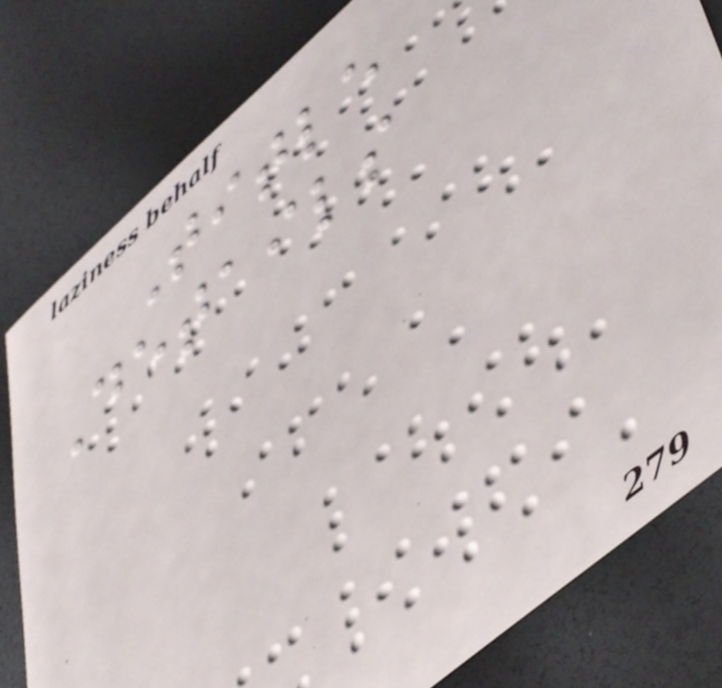Title
Details
